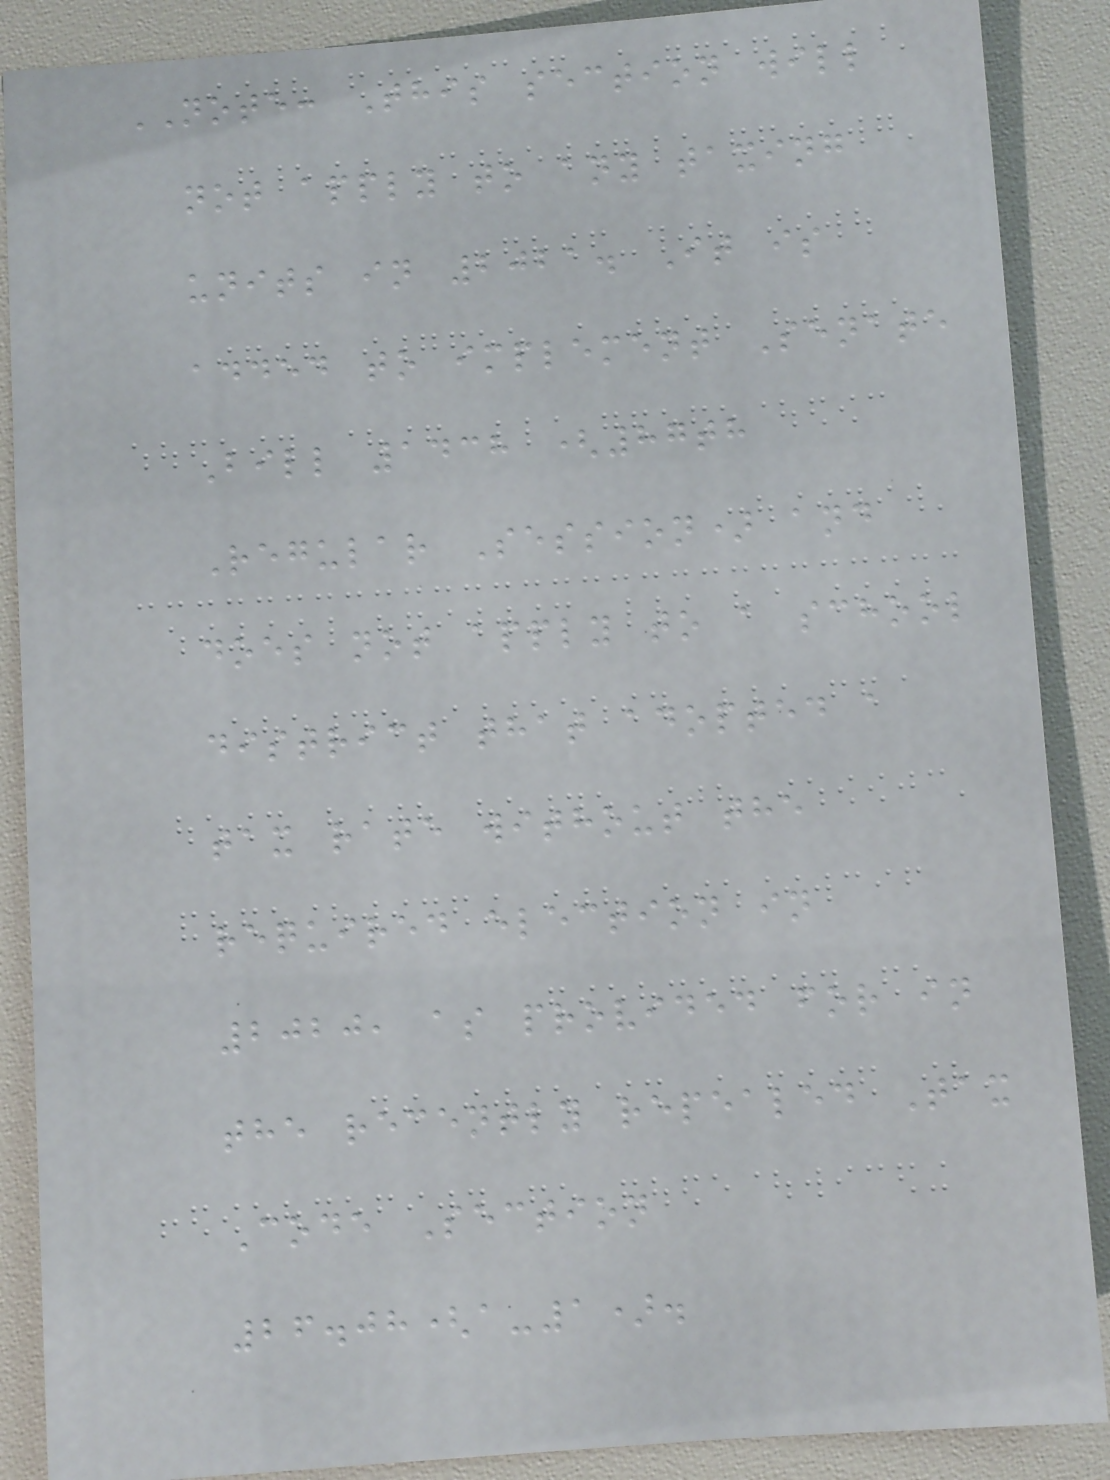NOTE: This section will
not apply to any taxing
units in 2021. It is
added to implement Senate
Bill 1438 (87th
Regular Session) and
does not apply to a school
district that adopted a
tax rate without the
required election in
2020, as provided for in
the recently repealed Tax
Code Section
26.08(a-1).
